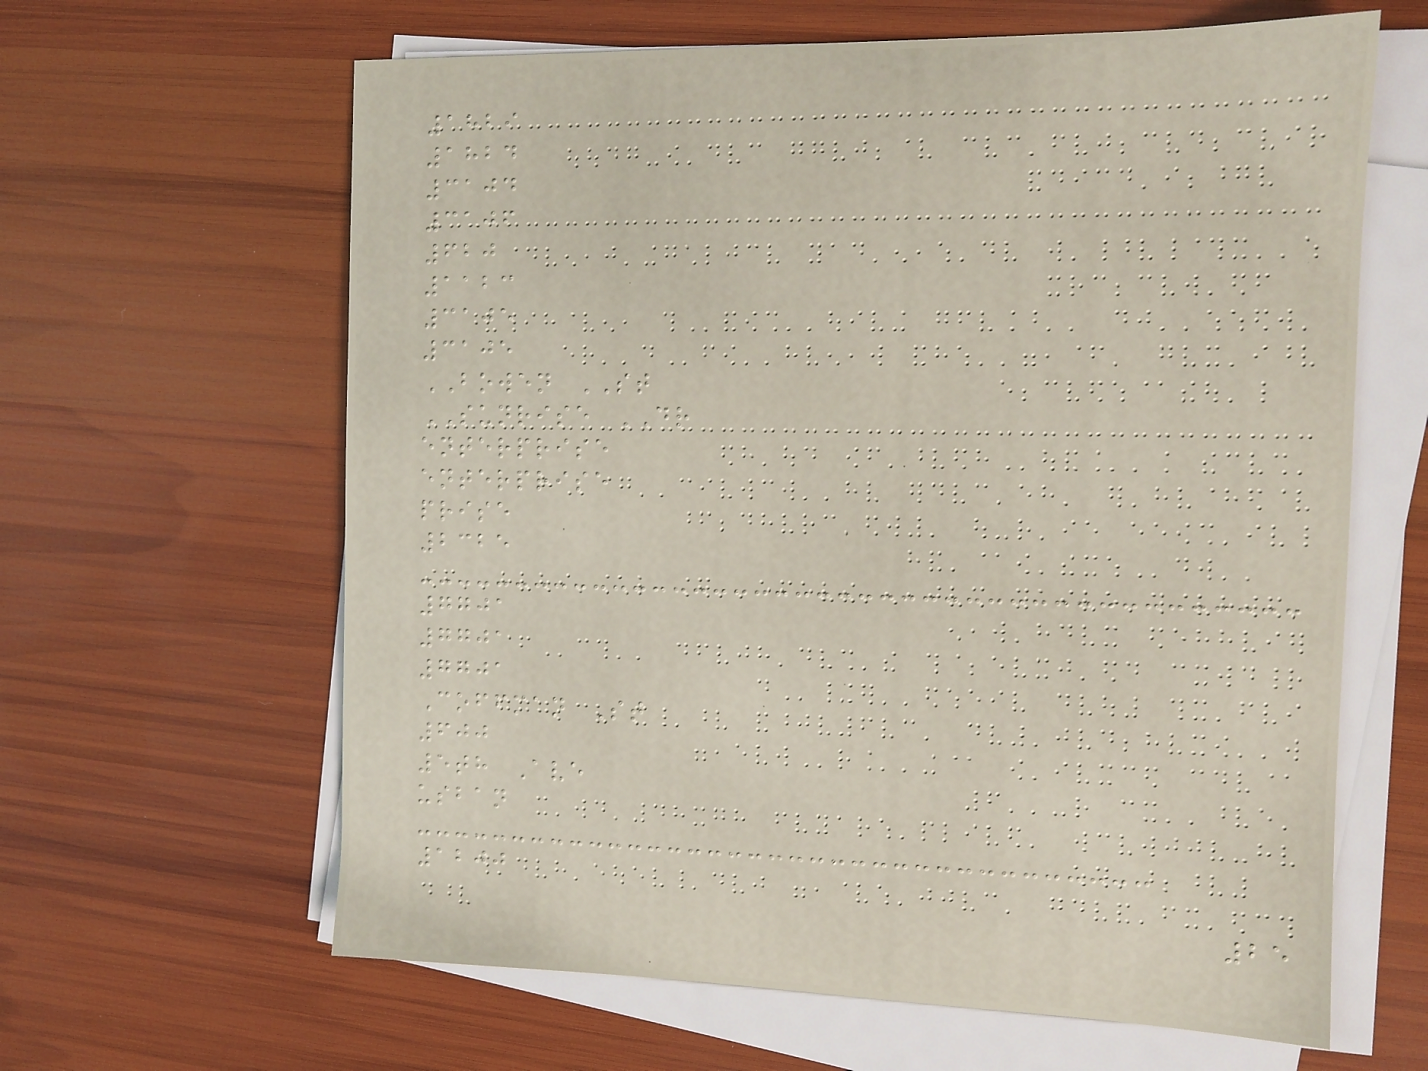1829
1824
3104
3106
620
1123
3105
3105
BOWEN ST
SUNRISE DR
enterprise
enterprise
prise
2325
7701
7701
7701
Coffman St
600
5th Ave
usban
1200
25
